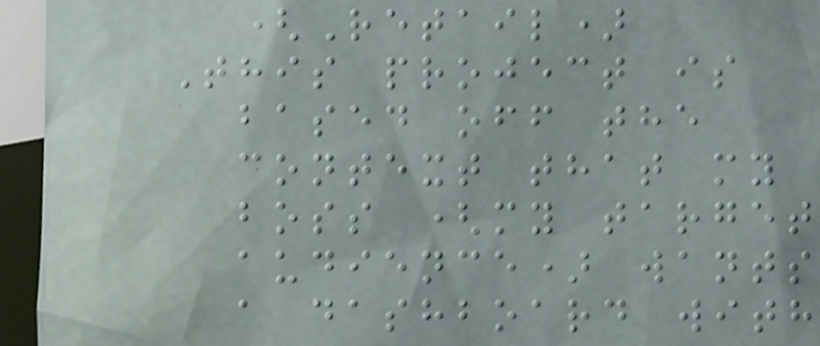(Retail)
This project is
based off the
context that my
boss (my target
audience) wants
a dashboard with
